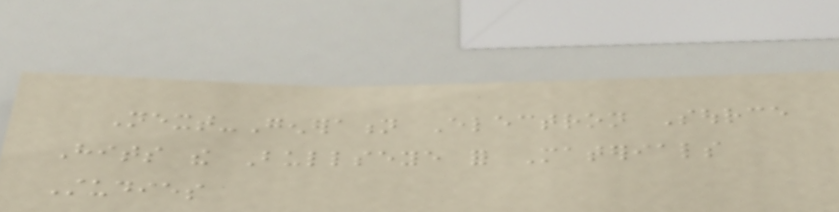Next-Generation Electron Source
Hits the Bullseye for Materials
Studies
